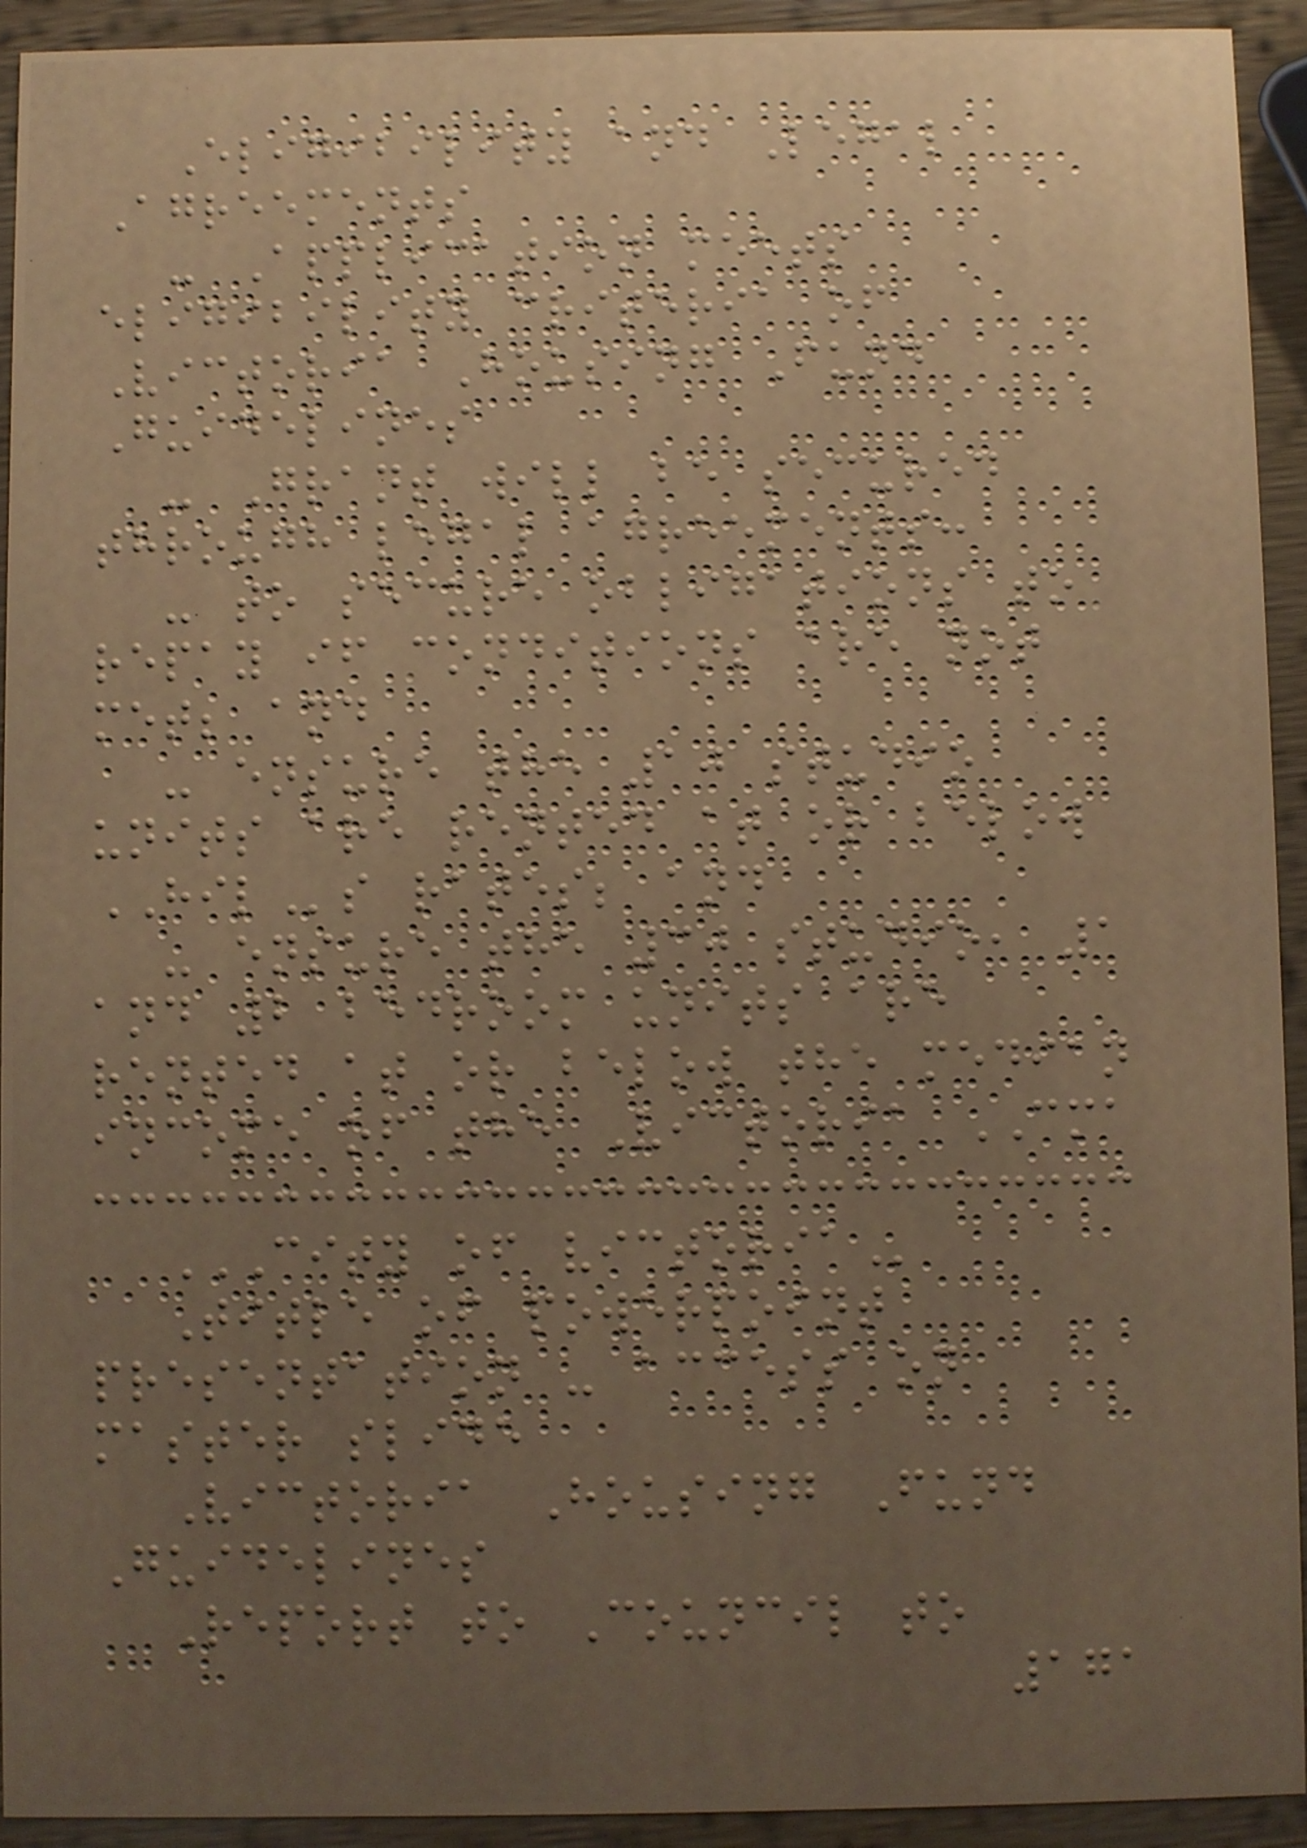Eligibility and Legal
Agreements
- Application meets
eligibility criteria of
Victoria Housing Fund
Guidelines
- Grant will be secured
through legal agreements:
- to secure obligations to
repay if conditions are not
met; and
- ensure the 10 studio
units are rented at or below
HILs rates; and
- ensure the 30 studio, 1
and 2 bedroom units are
rented at or below the median
income of the Victoria CMA
CITY OF VICTORIA
Title of powerpoint
presentation - access on
master slide
Victoria Housing Fund
Guidelines
Report to Council to
171
